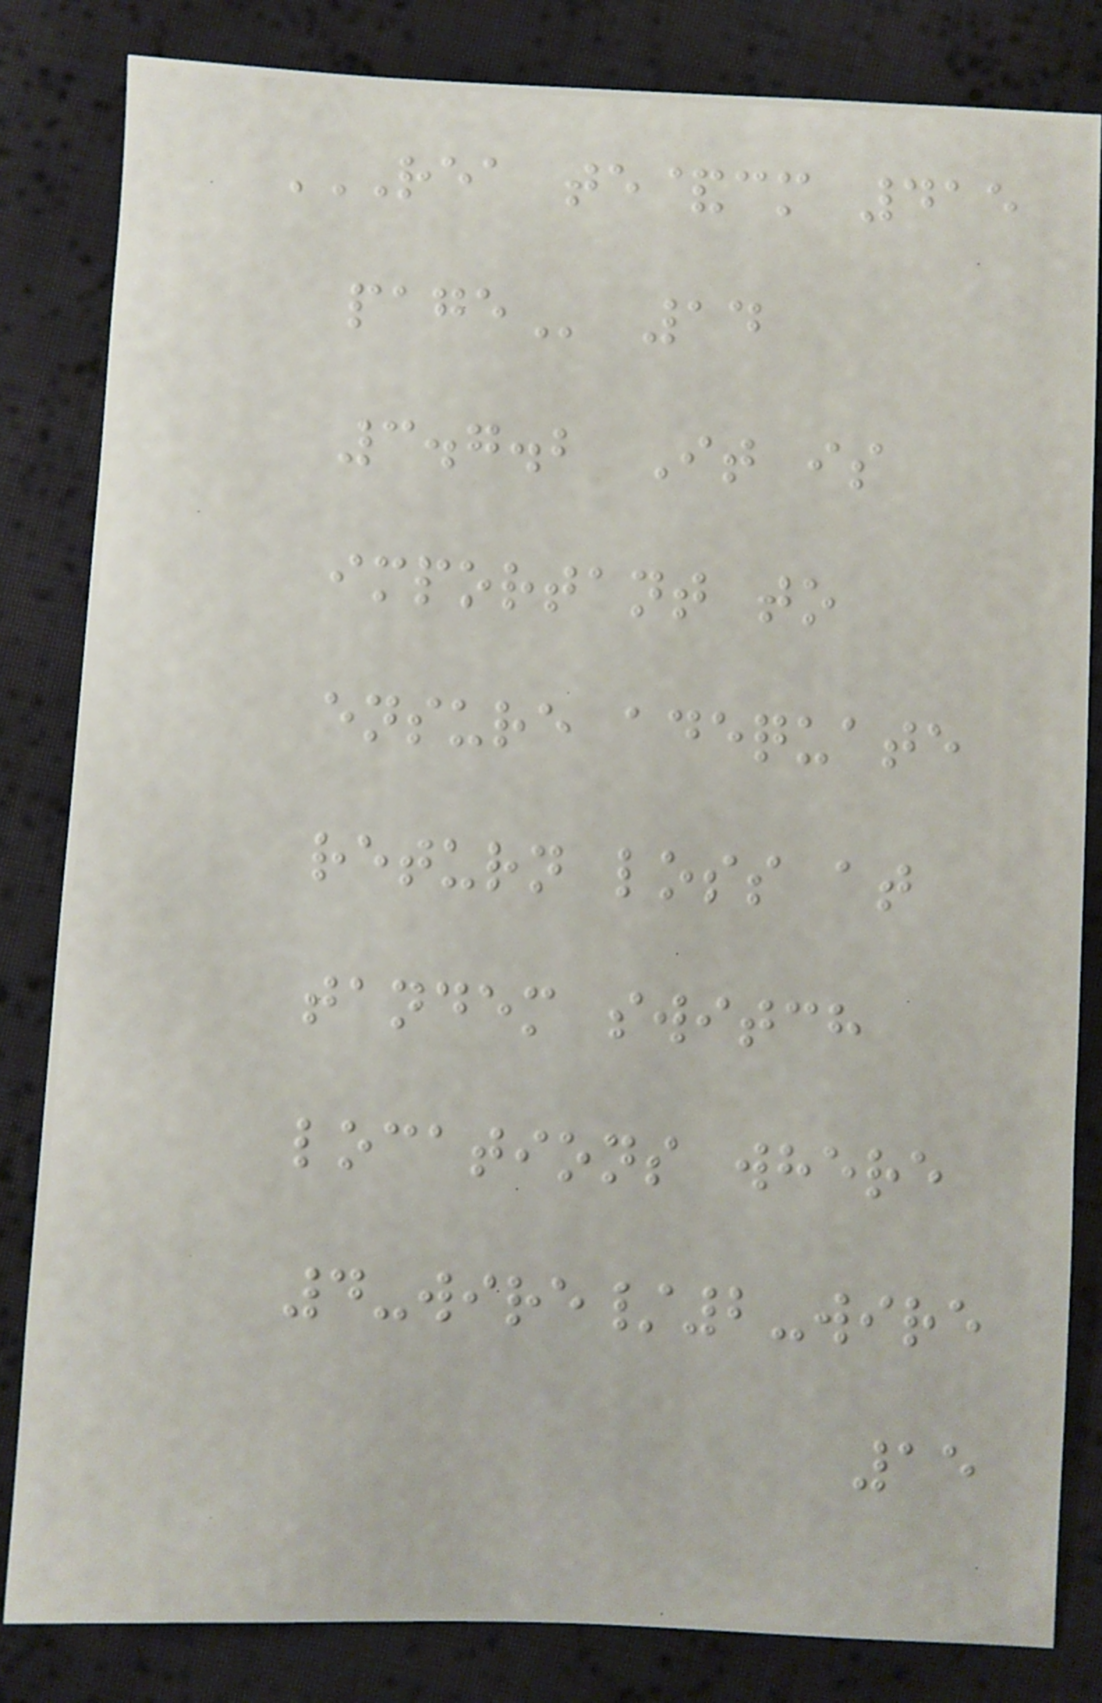REA TE&CM 415
PAGE 14
3.7.2 It is
important to
ensure adequate
return loss at
tandem switch
locations where
4-wire/2-wire
15
